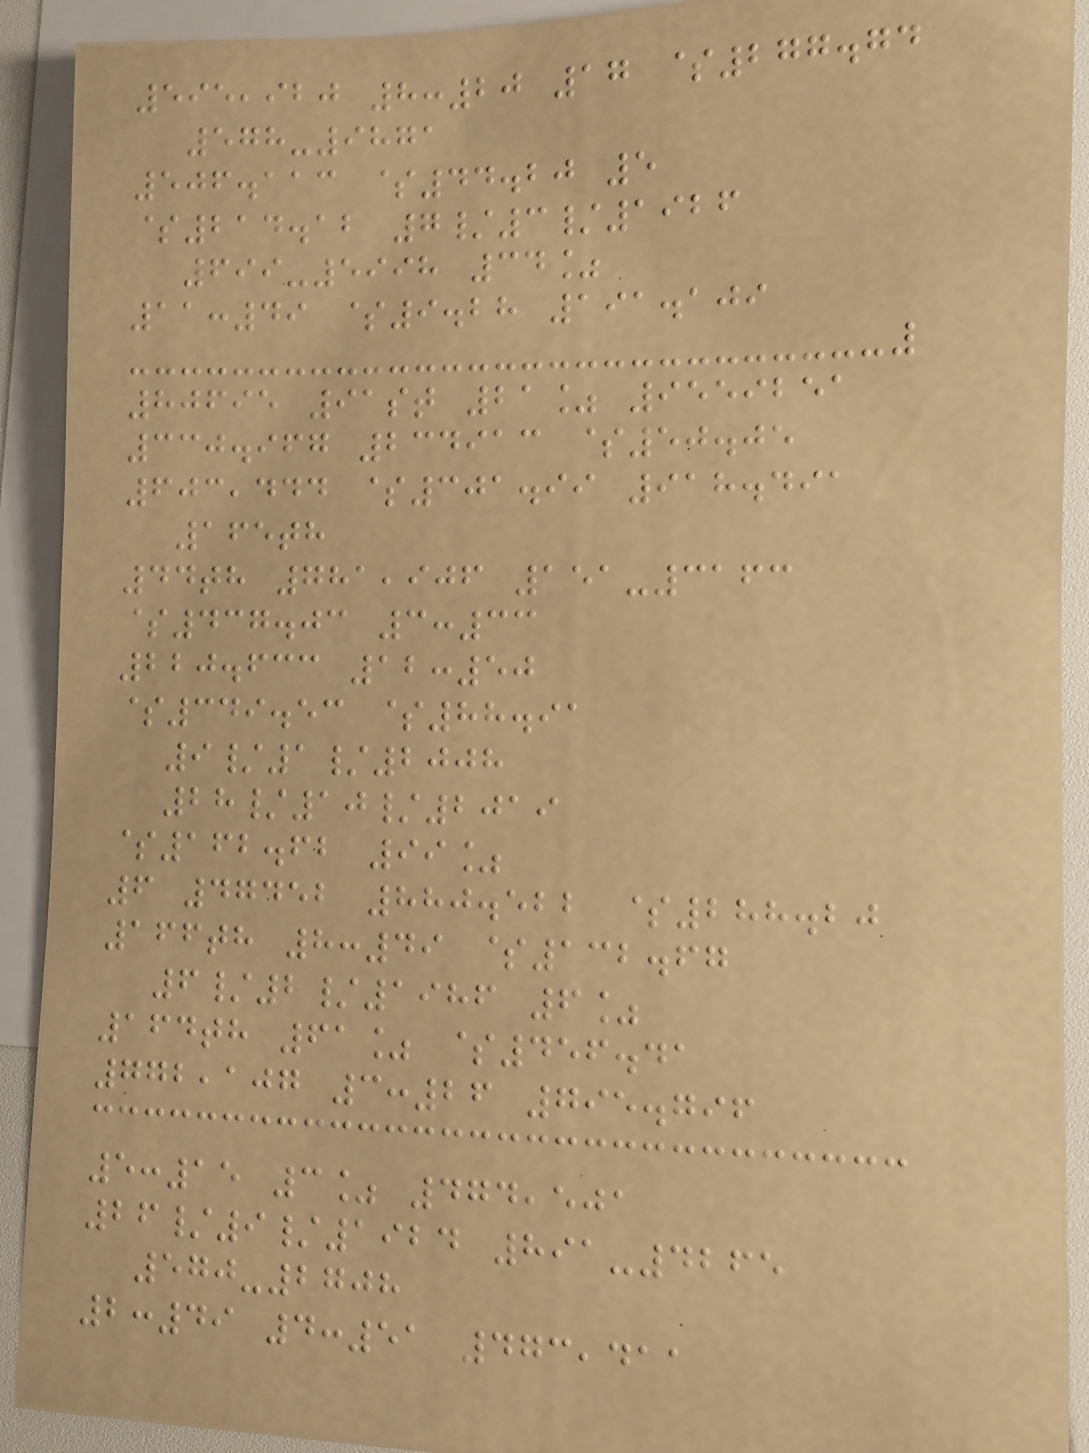595,920 8:20 17 $277.74
578-9871
506.113 $44.20 5
$214.12 7/3/1926
699-5998 34%
11:49 $9.28 191.109
80695 91st 21% 9559251
330.967 234913 $50.05
603,444 $301.99 918.491
165th
44th 781,906 151-3163
$437.03 3:33
220.633 12:50
$349.53 $88.91
9/1/2008
28/10/2019
$162.62 99%
6 47452 880.522 $288.20
166th 8:49 $132.67
6/2/1986 6%
164th 61% $456.41
772,107 3:26 795.796
5:15 3% 474,501
26/9/1924 891-4265
570-2708
2:49 4:51 473,411
